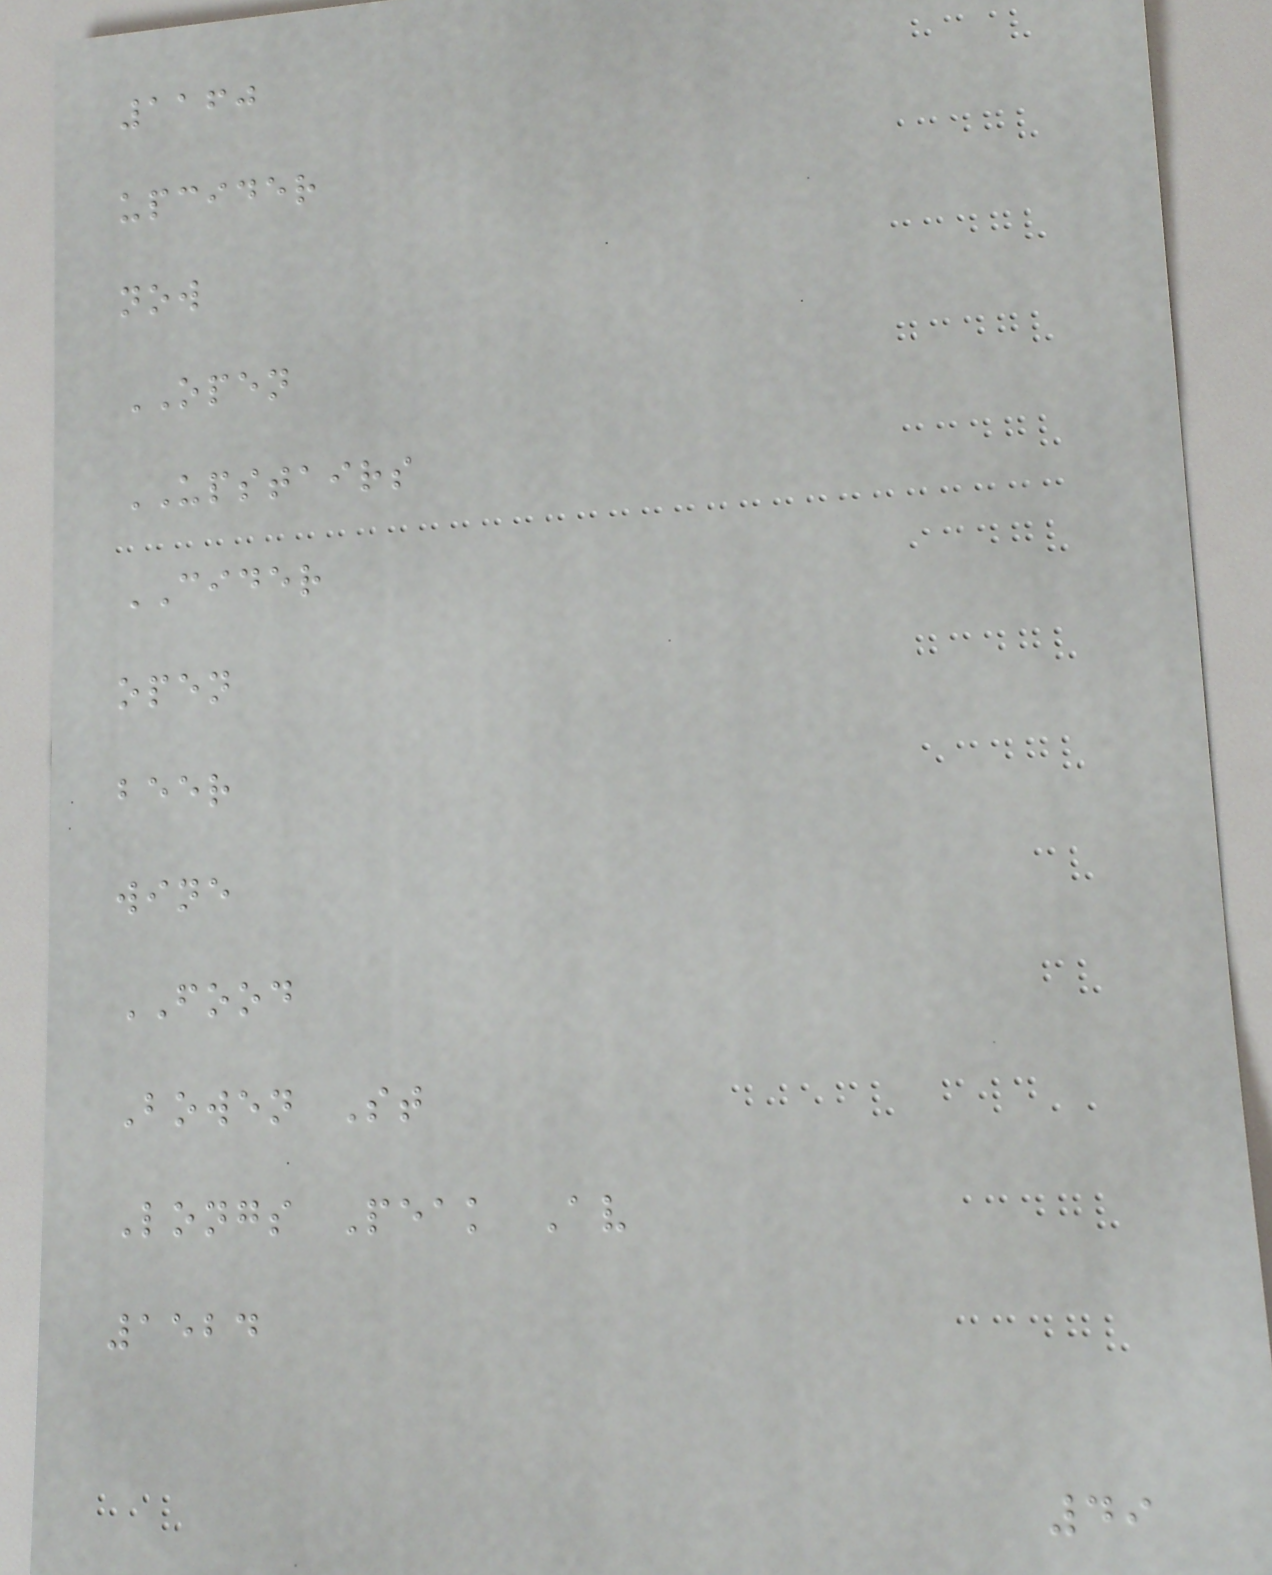1160
upcider
now
OPEN
UPSTAIRS
CIDER
open
beer
wine
FOOD
Bowen St
Longs Peak Av
1524
49
